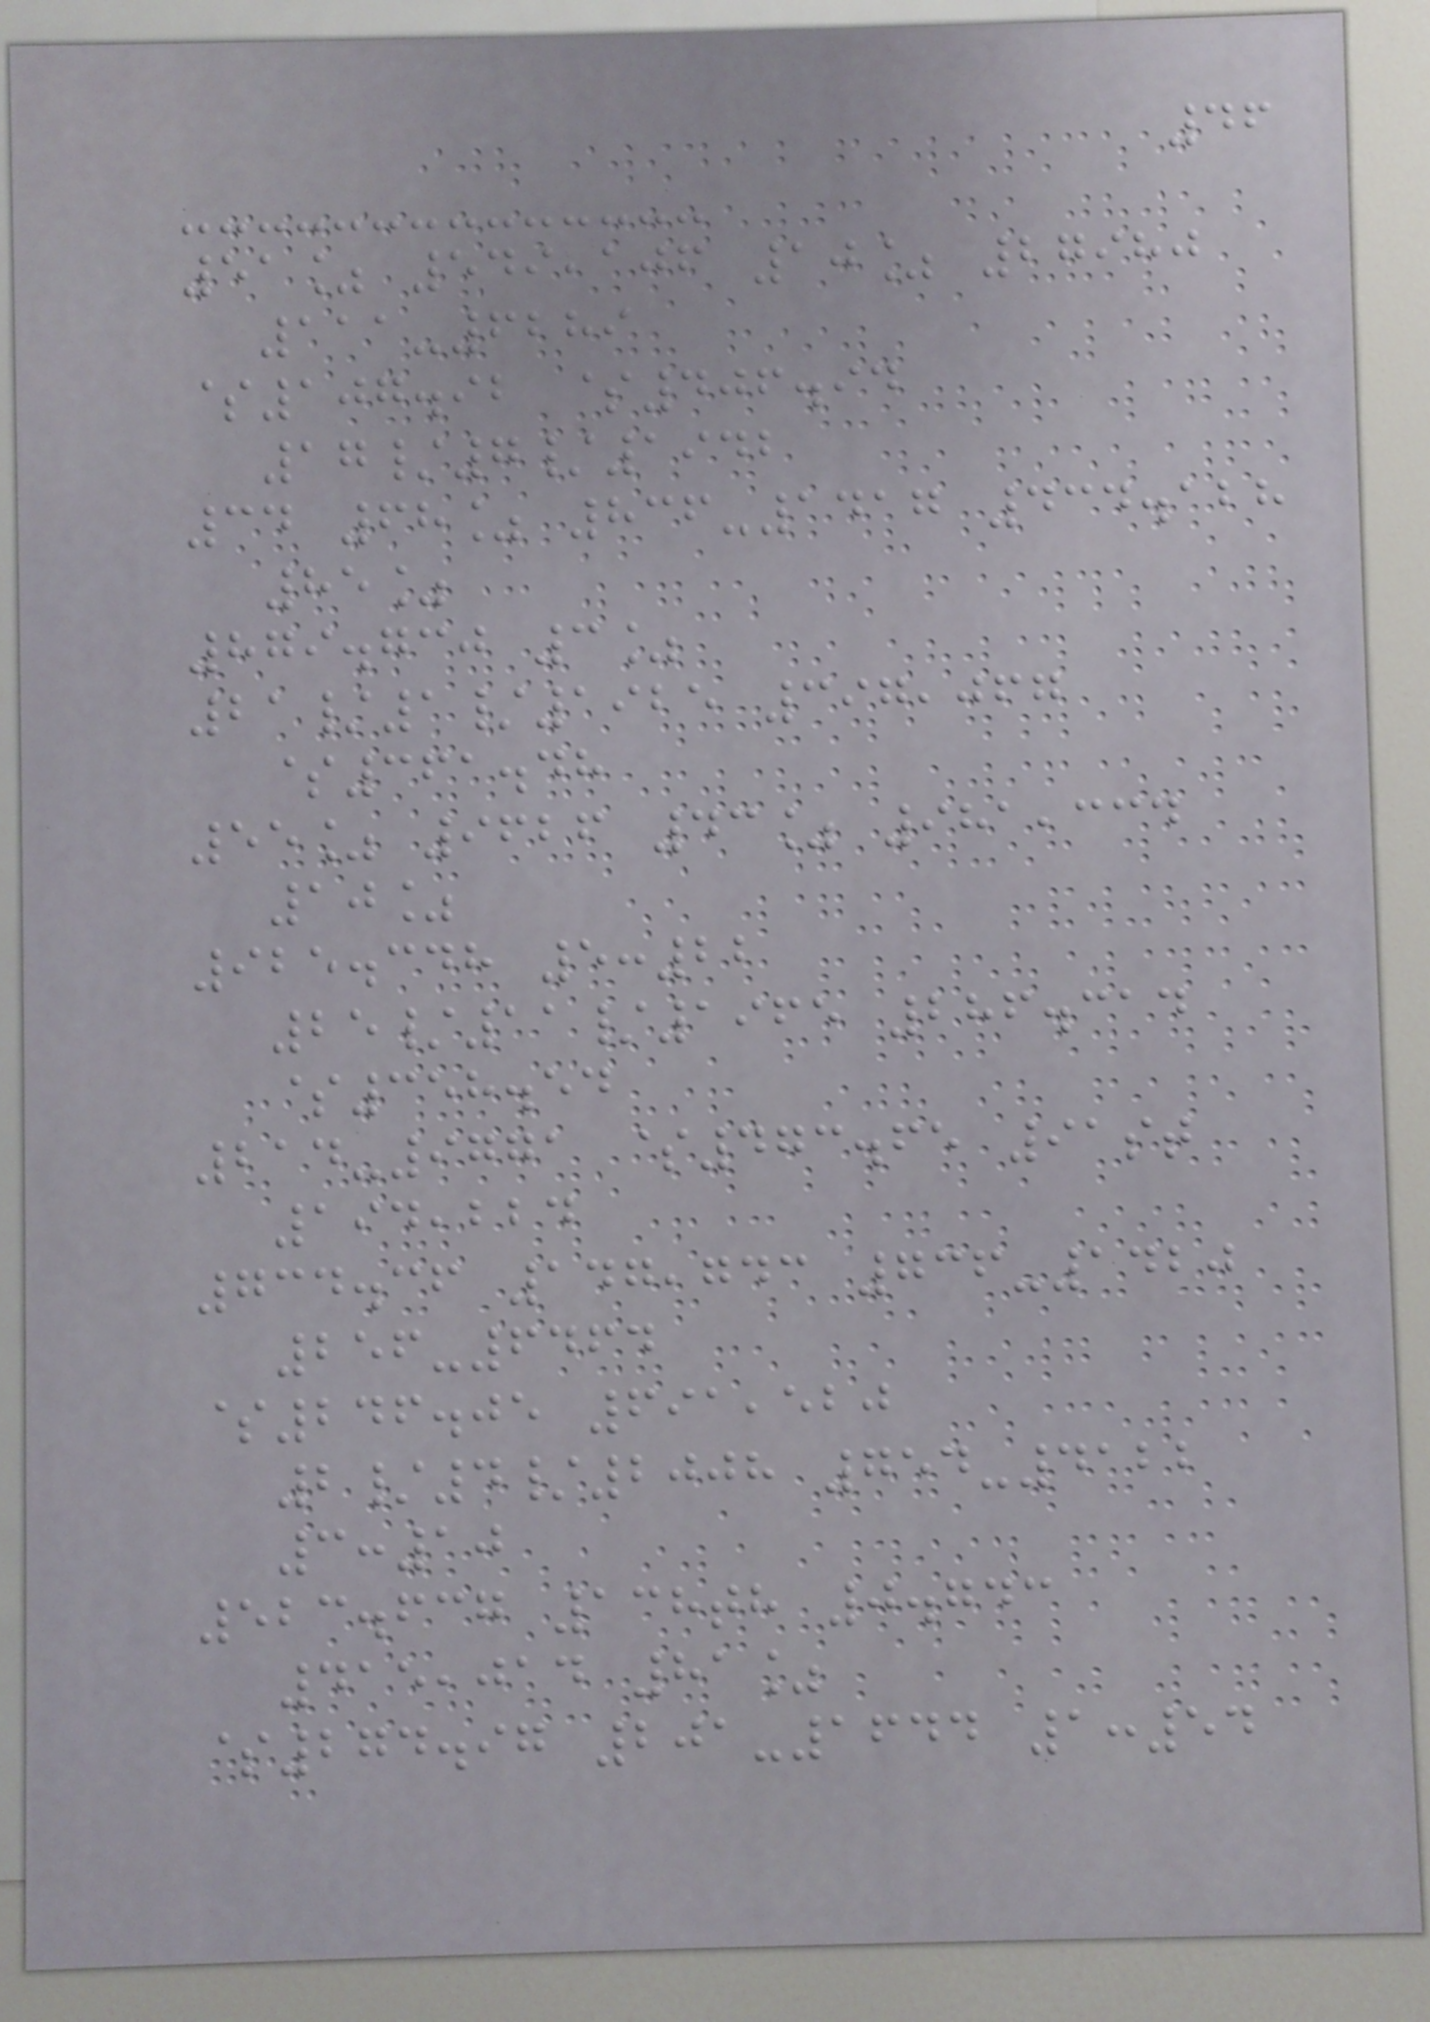46
51% 549,106 10% 27980
111-6289
$107.92 $406.94
17/7/1942
34 68% 836-1417 434.128
85%
879.730 3%
21/1/1925 397,067
$361.48
55% 9626 43% 981,334
10%
925.348 5:22
25/11/1965 286.314
$358.54
214-9771 $473.65 91st
194,224
734.36 147,743 736-1420
256-6464
$246.05 691,520
2/4/2008 754-4122
3:10
523.637 138th 0.743
415,014 81%
$274.97 201-1644 1:54
